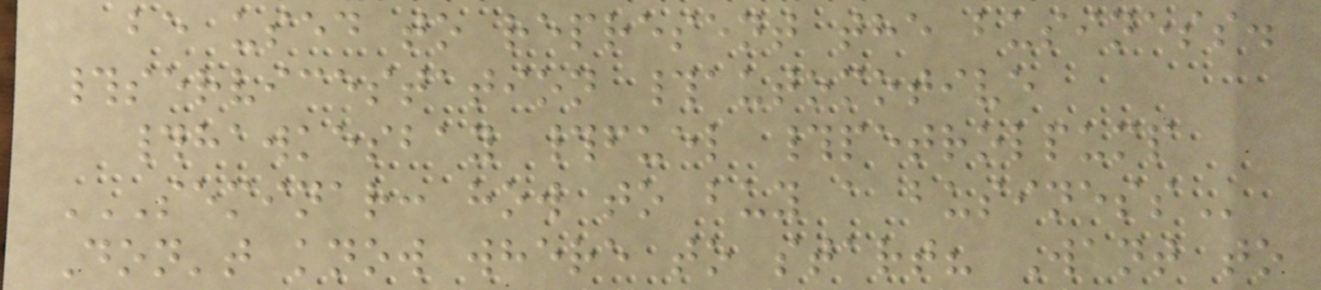be used to represent the business.
#servicestation #automotive
#hawkesbay #fuel #petrolpump
SEMINAR: HOW TO BUY A BUSINESS
Don't know where to start? Want to
